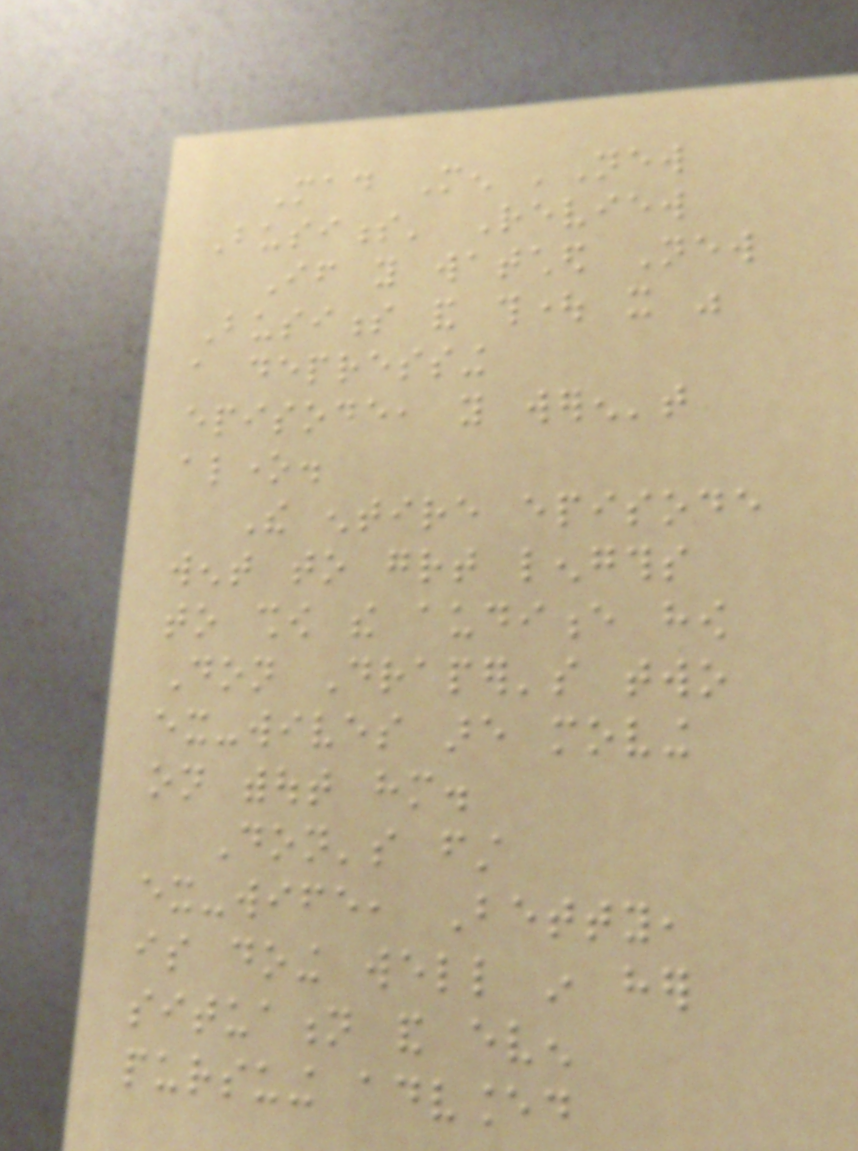Mad Men 'New
Business' Review
If you watched New
Business and thought it was
a depressing
episode, you weren't
alone.
The entire episode
went to great lengths
to show the audience how
Don Draper's two
ex-wives are moving
on without him.
Don's first
ex-wife, Betty,
is doing well in her
situation and even
pursuing advanced
